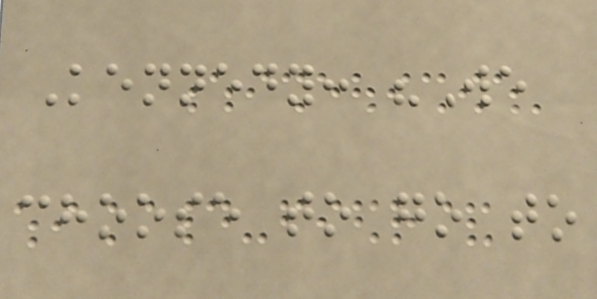Kennedy: "We
choose to go to
